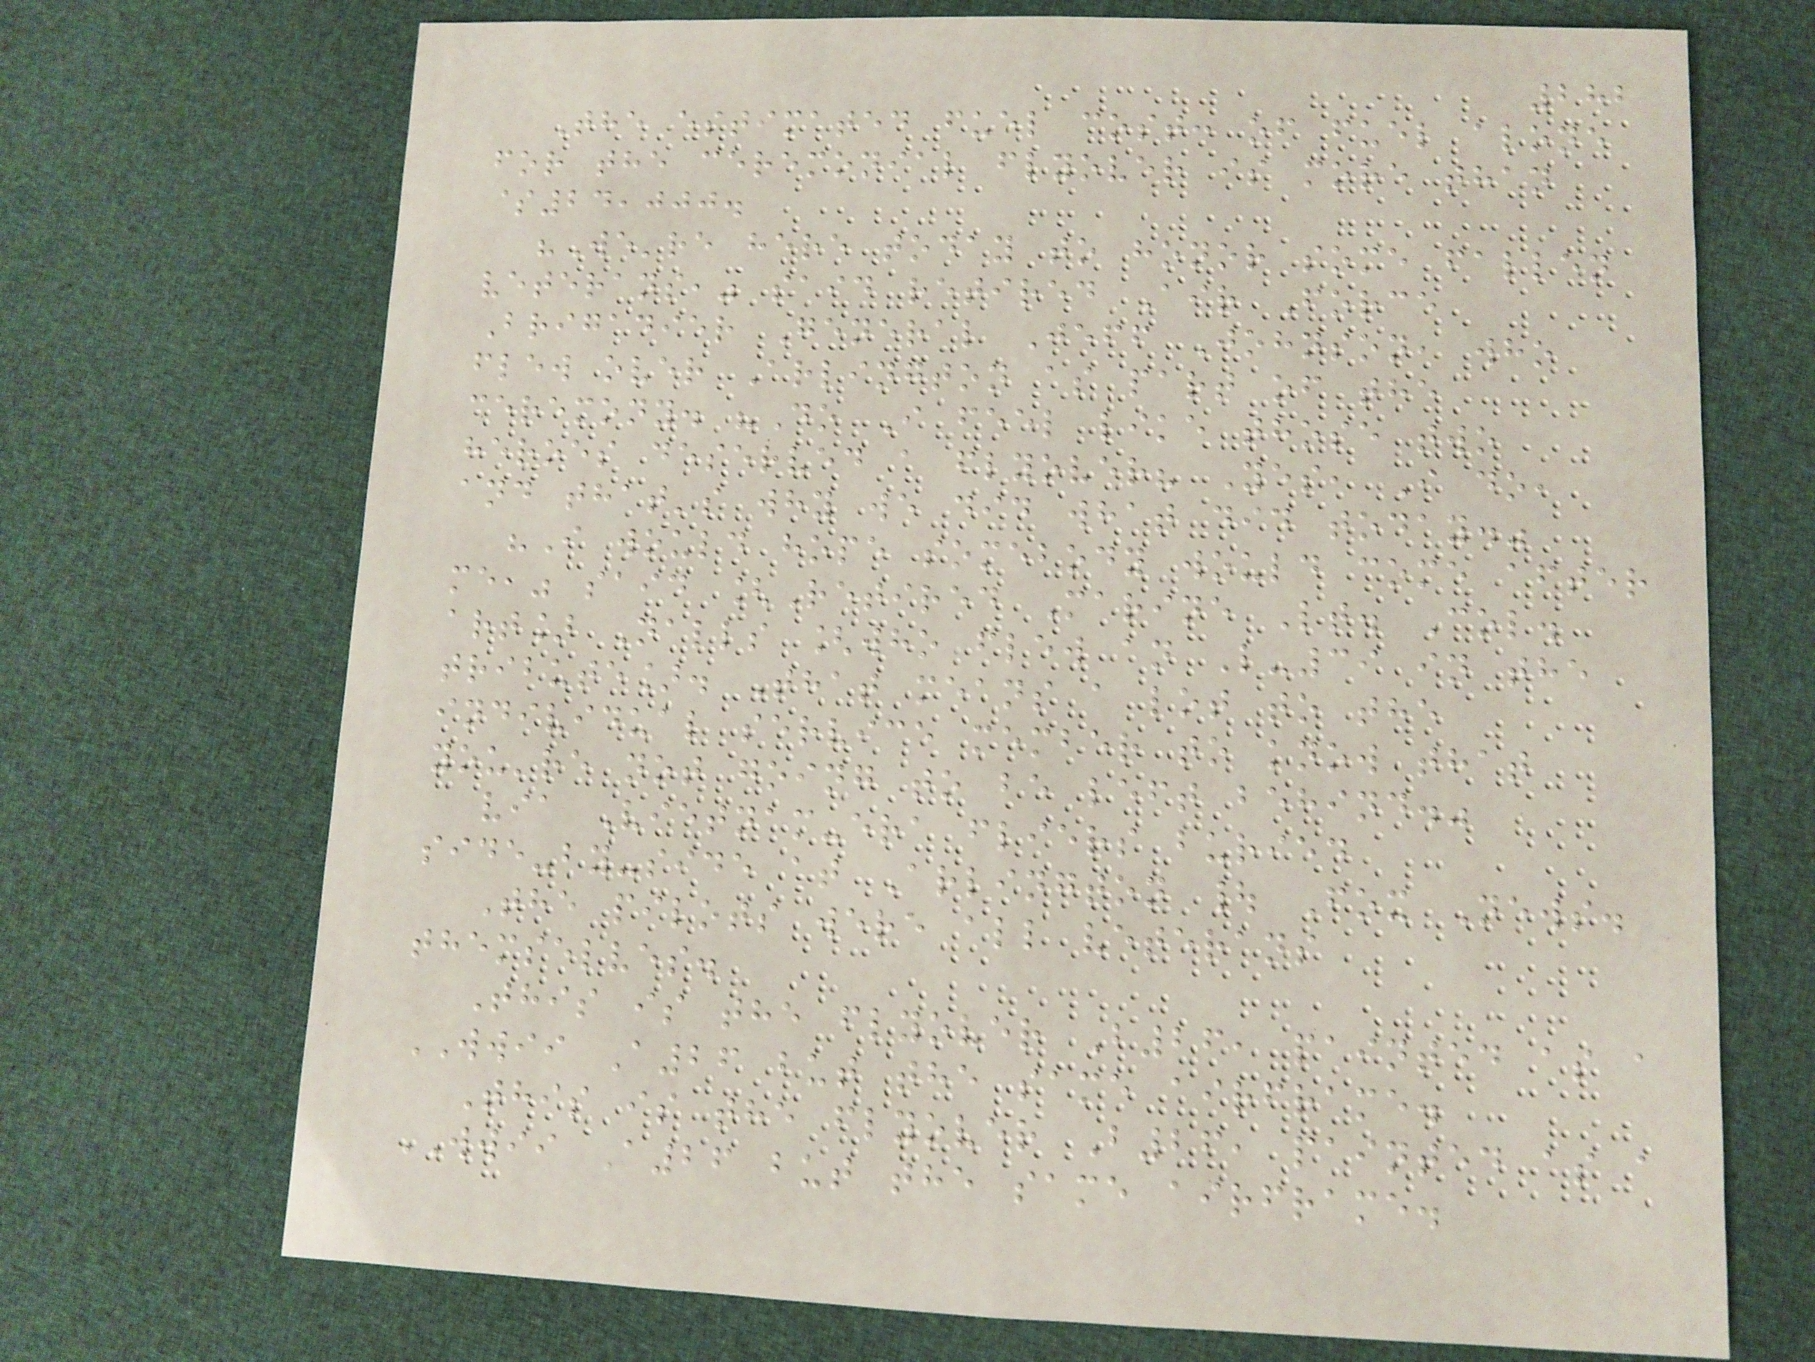282
The estimated fuel cost: of fuel alone
for the ceremonial flyover is more than
$24,000.
"We're here today to honor some fallen
veterans," said retired Air Force
Brigadier General Jeff Johnson, who
flew over Arlington as part of the
ceremony. "Do I feel like those two
heroes deserved a flyover? Yes, I do,
and that's why we did what did today."
"I would hope somebody would come after
me," said [Retired Marine Lt. Col.
art] Nalls [who flew an L-39 in the
tribute]. That means a lot to the
individual service member to know that
you're not going to be left behind."
via Vietnam-era fliers buried
side-by-side at Arlington | Fox News.
The pilots were all veterans
themselves.
This is the flyover B26, painted as a
WWII A26 but the same airframe.
This is the flyover B26, painted as a
WWII A26 but the same airframe.
